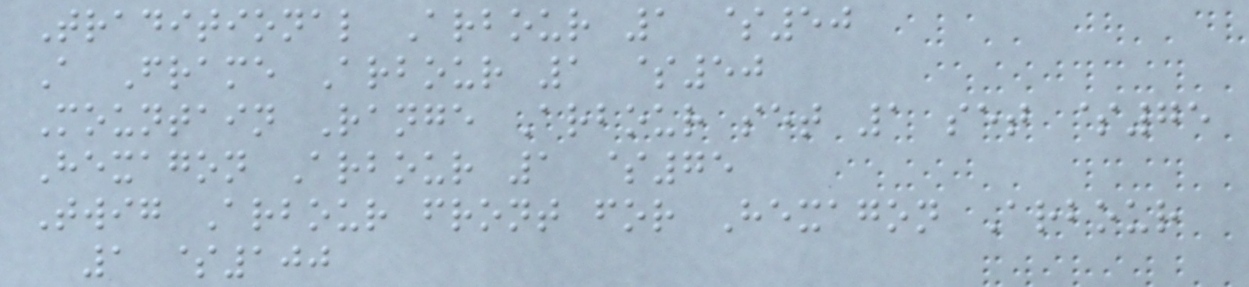Traditional Arbour 1 $50
A Frame Arbour 1 $50
Mountain Range Arbour set 1 set $75
Hexagon Arbour 1 $75
Twig Arbour front for Hexagon Arbour
1 $100
